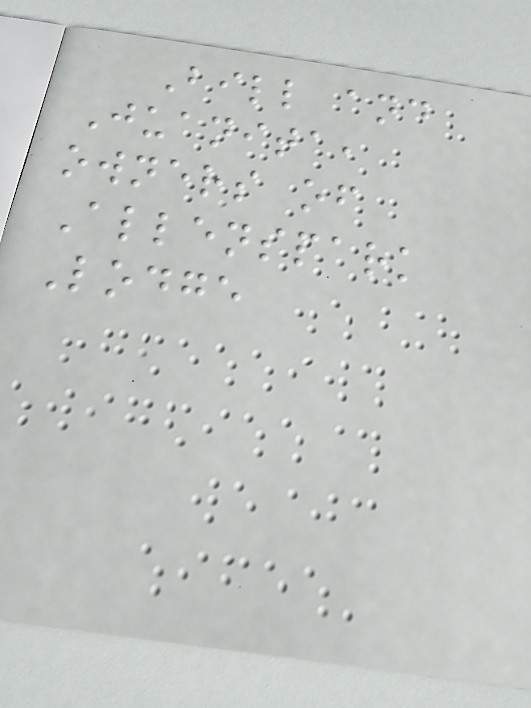Bill and
Juanita,
owners of
Allenspark
Lodge
